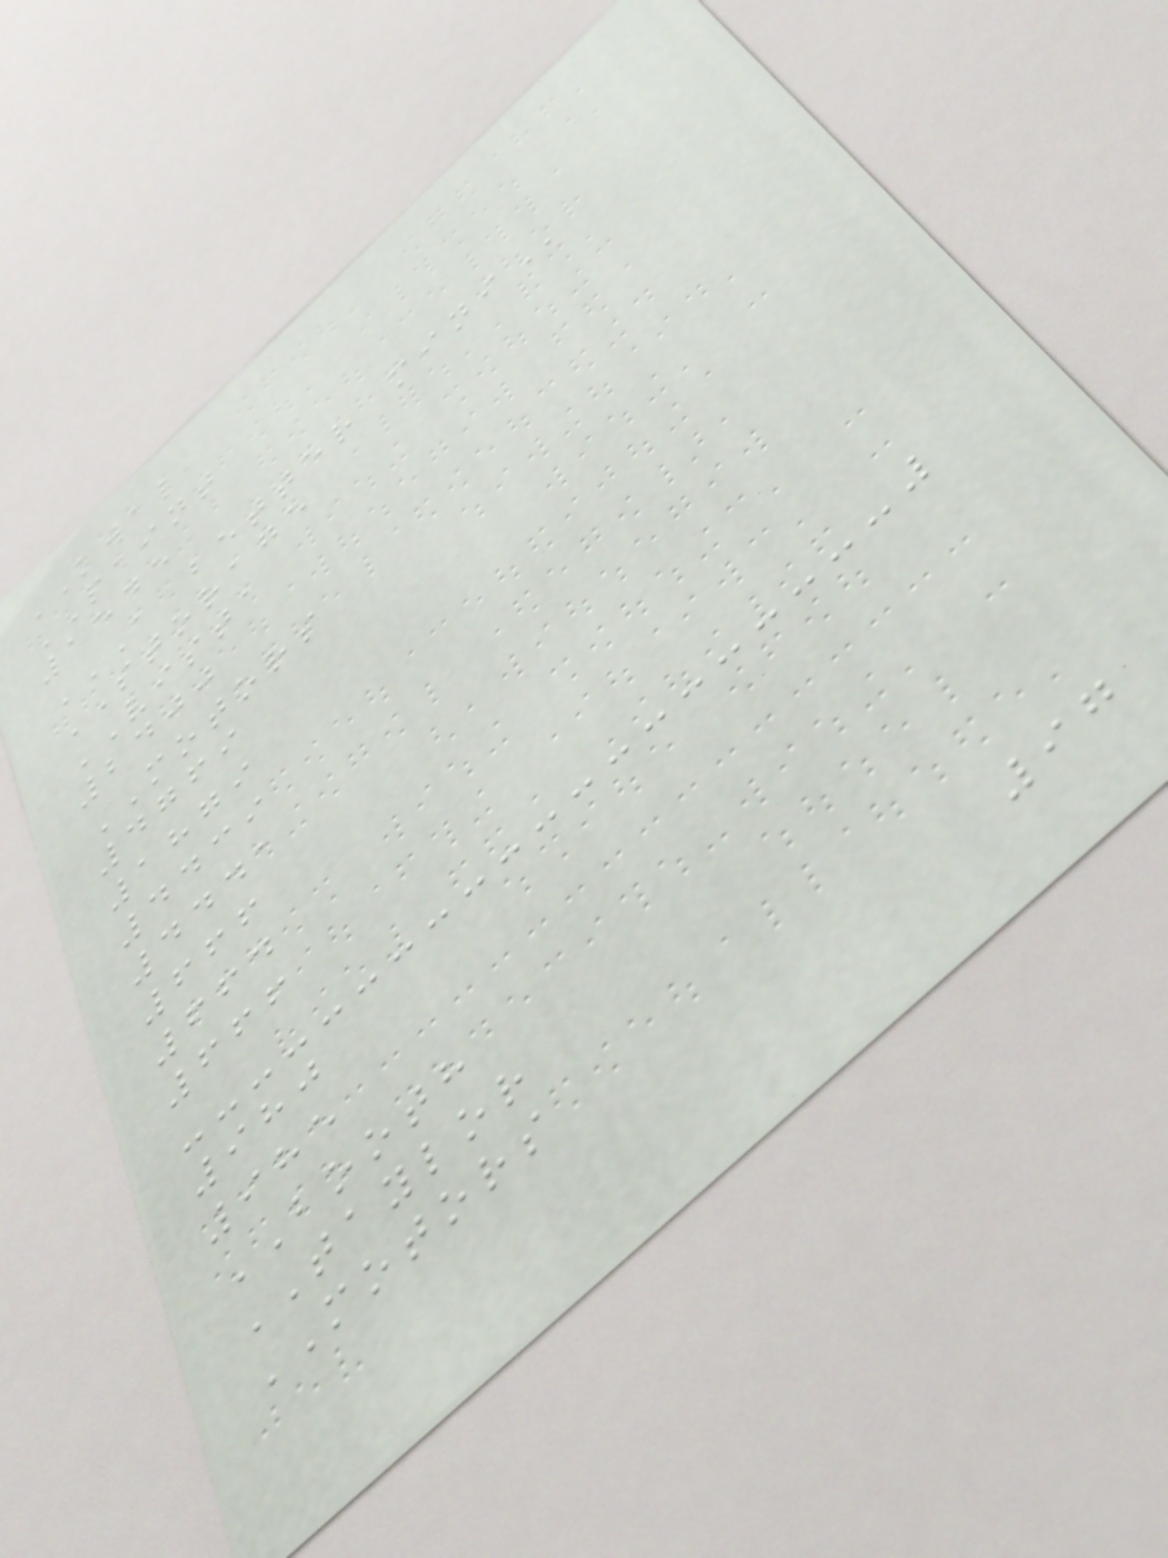KWAL
PAINT
1545
A BETTER MINI
STORAGE
VISTA
2400
MOTORS
4769
1879
4439
4441
666
664
666
980
985
BOOTH
TAYLOR
MOTORS
97
